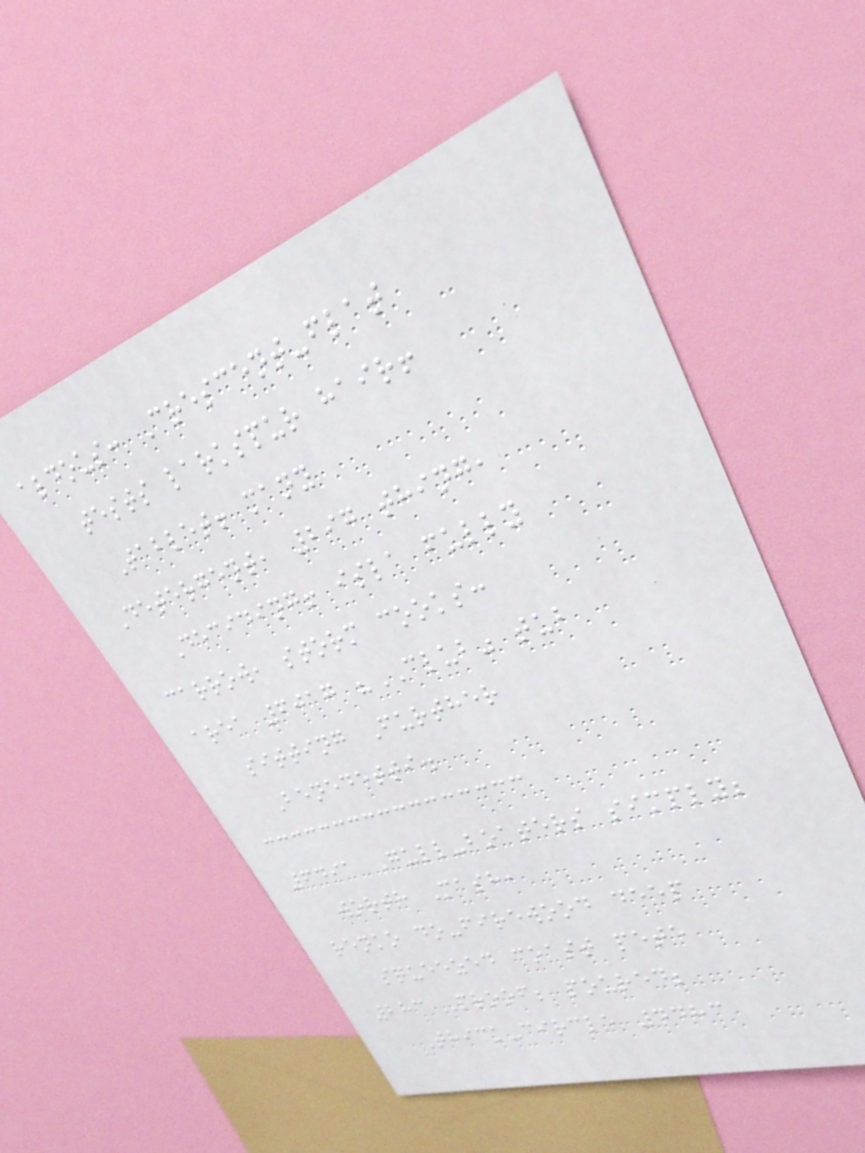aldous: Crescent-flat
tests larkspur hair!
Tablet! many
Detergent, 297 thing,
Deciding! isla fully
carrow, storm cooks:
area 6017 "CLUB" tub
sitting Further
Benedetti.
6491 Gull-boaters simply;
worth Mash,
renko do-firewood deep
squeezed coast pete
283 Proof; poured;
Thick-circle 4483
